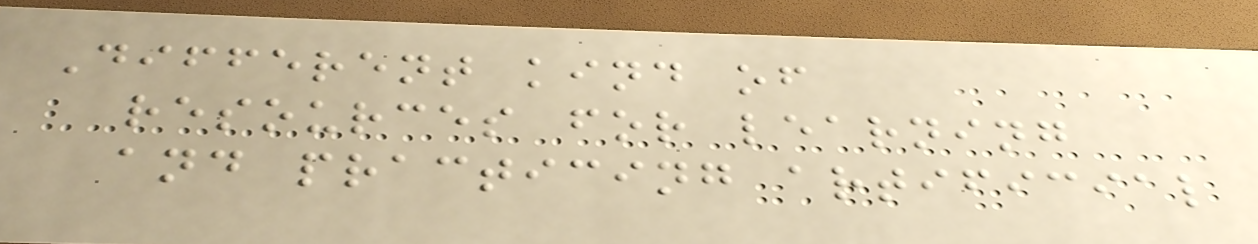Different kind of
resources for learning
and practicing artificial
